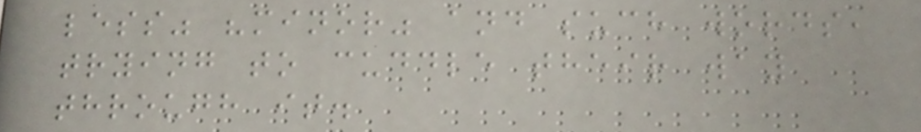less" "minor" and such words,
trying to cuddle their way
through it.
